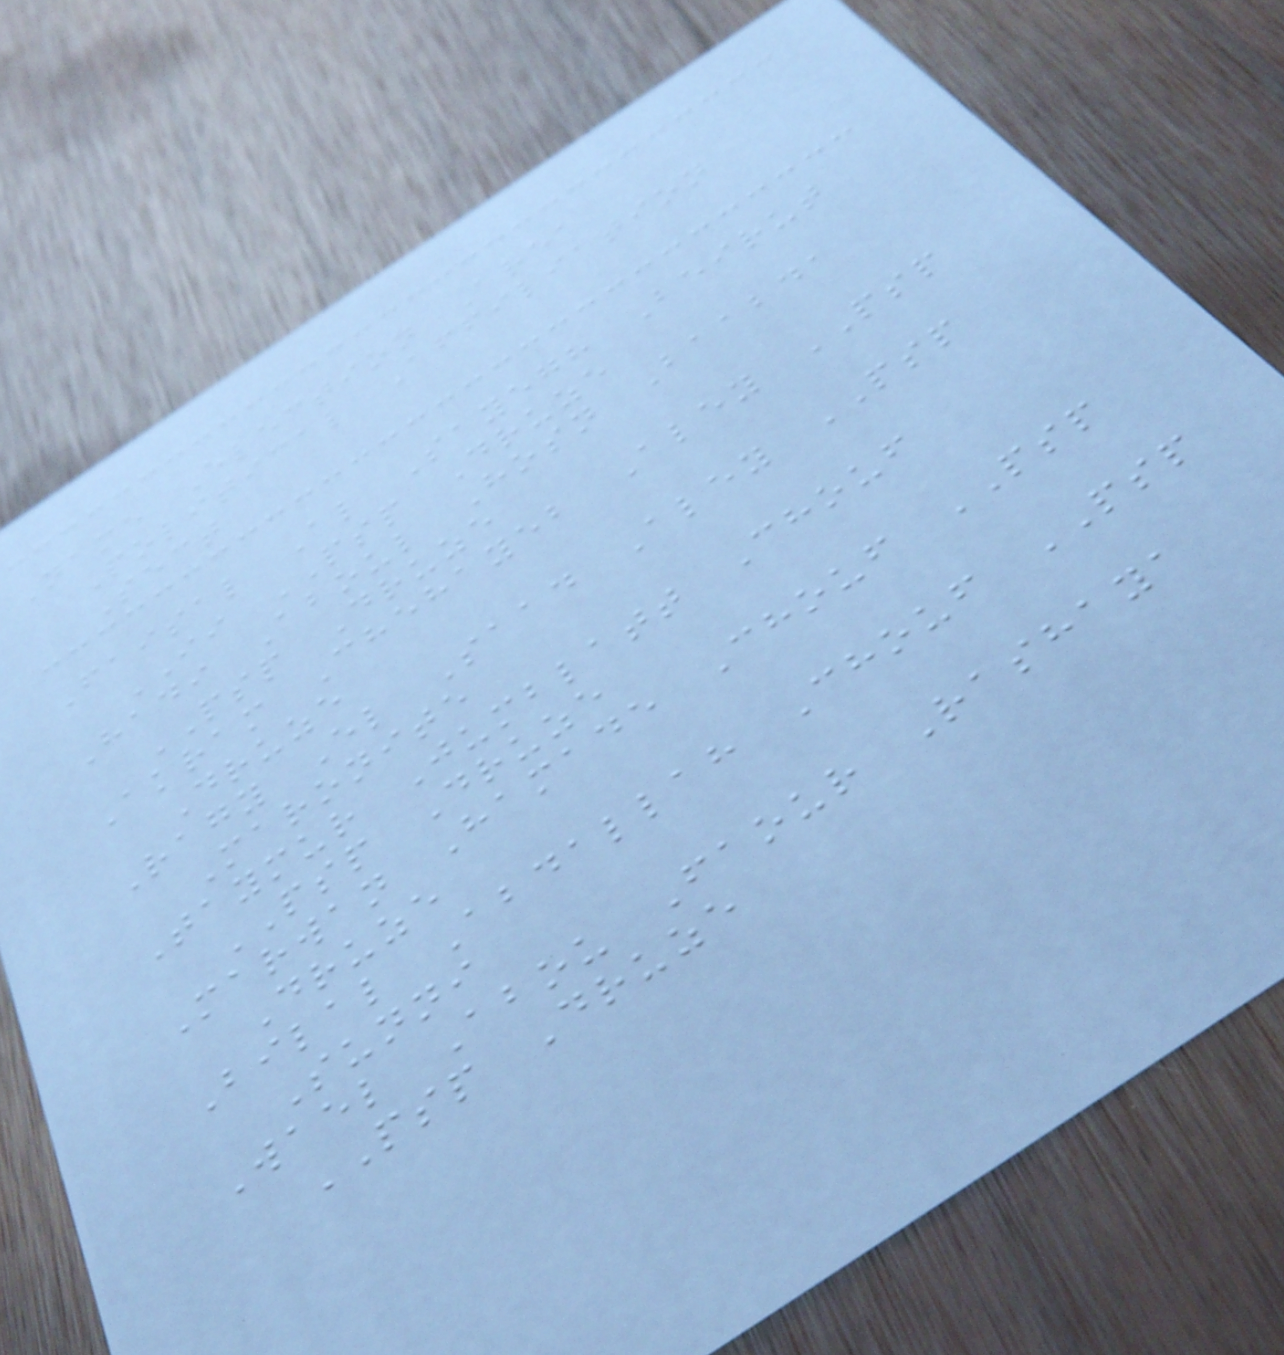Name Election Area
Political Affiliation
Sect
Faisal Al Sayegh Beirut
II PSP Druze
Hadi Aboul Hosn Baabda
PSP Druze
Akram Chehayeb Aley PSP
Druze
Ragy El Saad Aley PSP
Maronite
Taymur Jumblatt Chouf
PSP Druze
Marwan Hamade Chouf PSP
Druze
Bilal Abdallah Chouf PSP
Sunni
Wael Abou Faour Rashaya
PSP Druze
